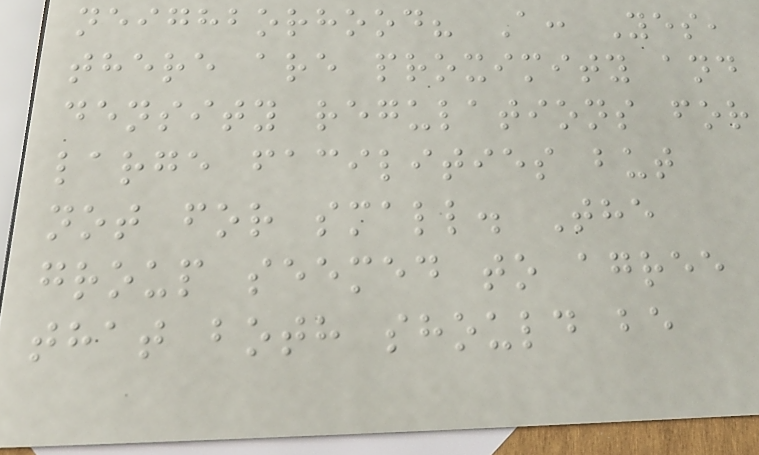neighborhood? A: Yes,
there are proximity and
density regulations for
large facilities but
not for small. The
group seemed to agree
that both should be
